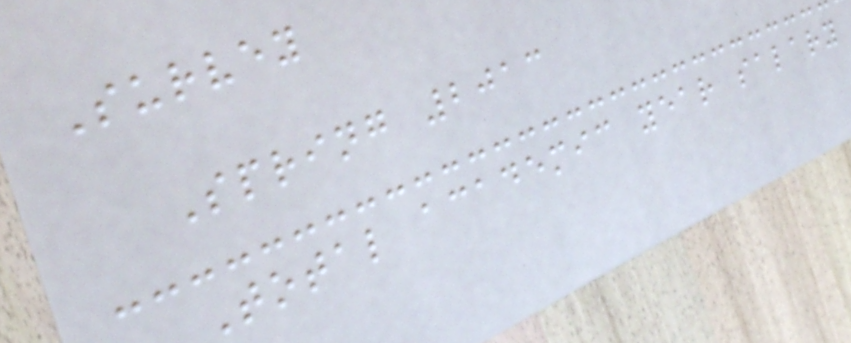Survey
Spring 2013
Total academic year salary
